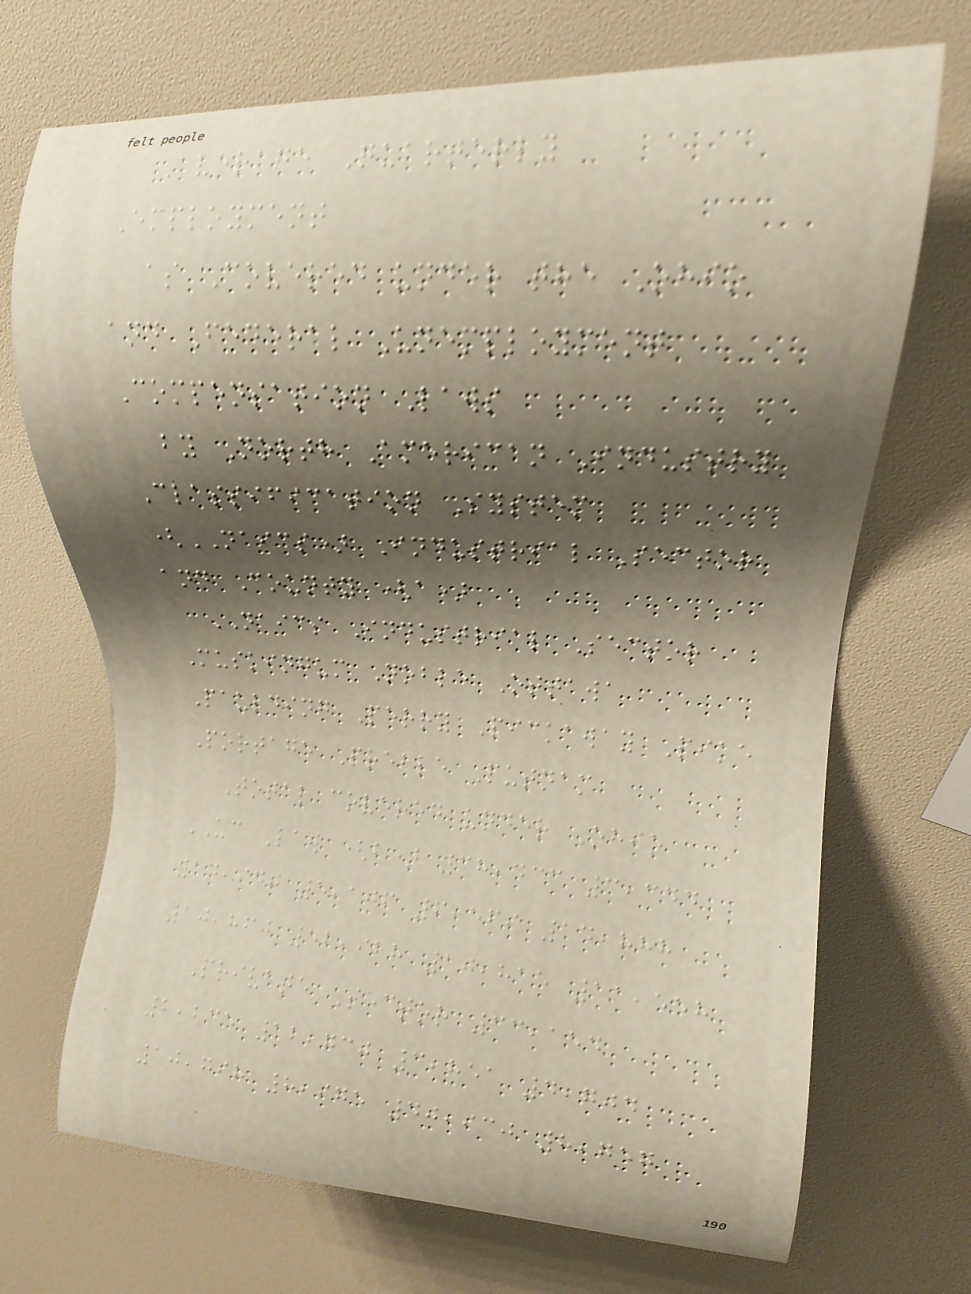Average Quarterly
Employment
as Covered under the Ohio
and Federal Unemployment
Compensation Laws
by North American Industry
Classification System
(NAICS) Industrial Sector
and County (a)
NAICS Industrial Sector
Muskingum Noble Ottawa
Paulding Perry Pickaway Pike
Portage Preble Putnam
Total covered under Ohio
UC Law (b) 38,433 3,344
14,940 5,106 6,569 14,888
10,860 52,928 10,815 11,558
Private Sector 33,154
2,235 12,730 3,851 4,704
10,798 8,975 40,930 8,757
